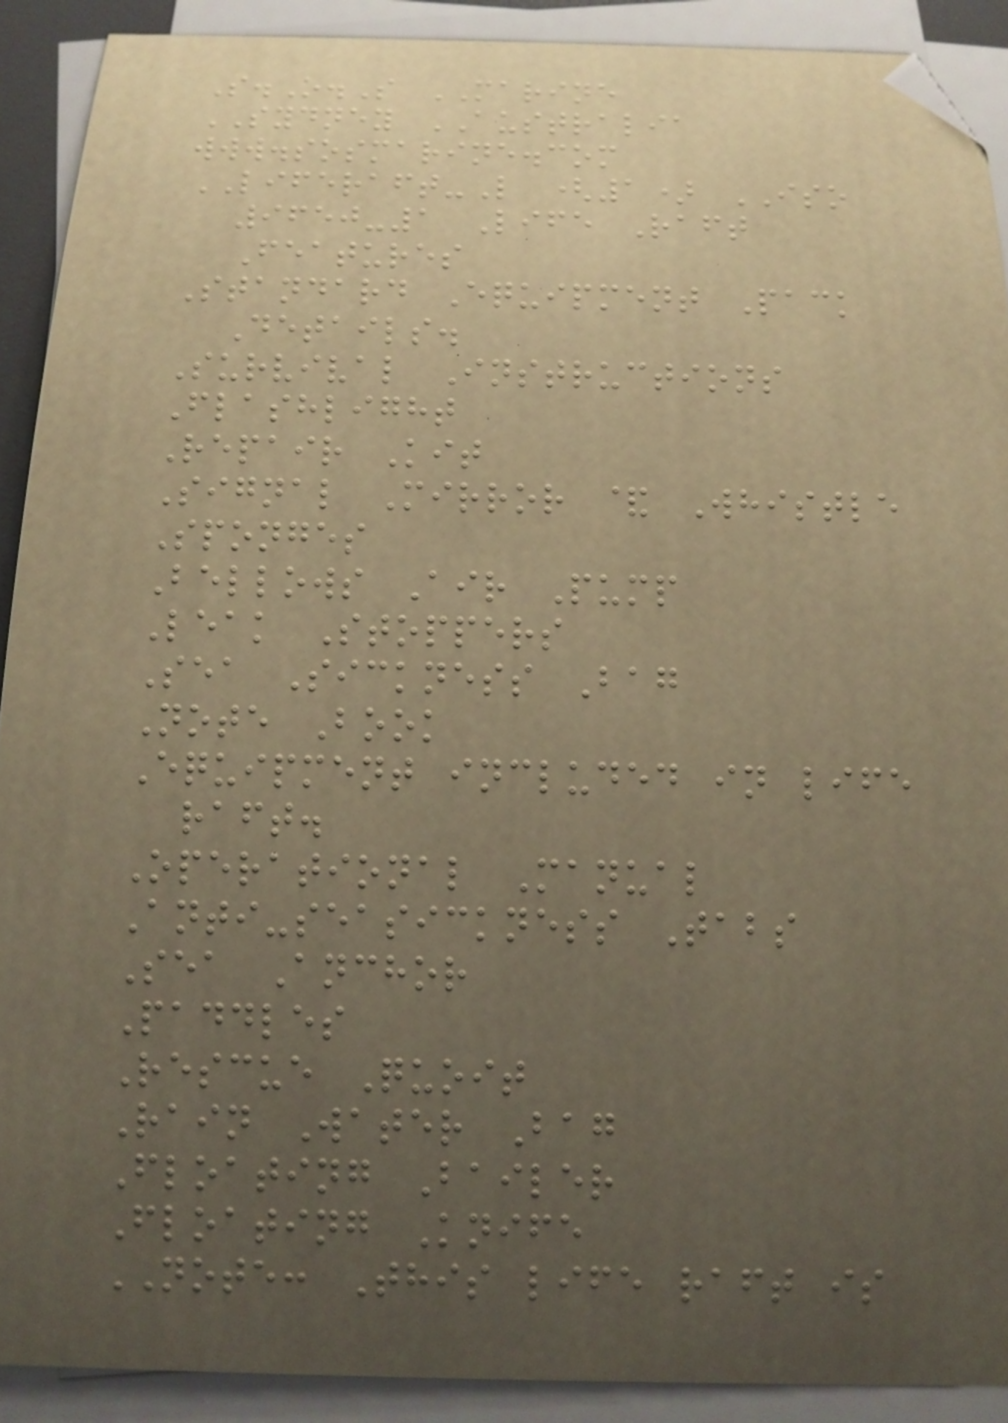S.O.S MARINE
SYDNEY AUSTRALIA
www.sosmarine.com
LIFERAFT-L (1) ISO
9650-1 Life Raft
Features
Standard Equipment Pack
Details.
Survival Instructions
Flashlight
Repair Kit
Signal Mirror & Whistle
Sponges
Bellows Air Pump
Leak Stoppers
Sea Sickness Bag
Note Book
Equipment included in life
raft.
Operational Manual
Anti-seasickness Tabs
Sea Anchor
Paddles
Rescue Quoit
Rain Water Bag
Floating Bailer
Floating Knife
NOTE: This life raft is
